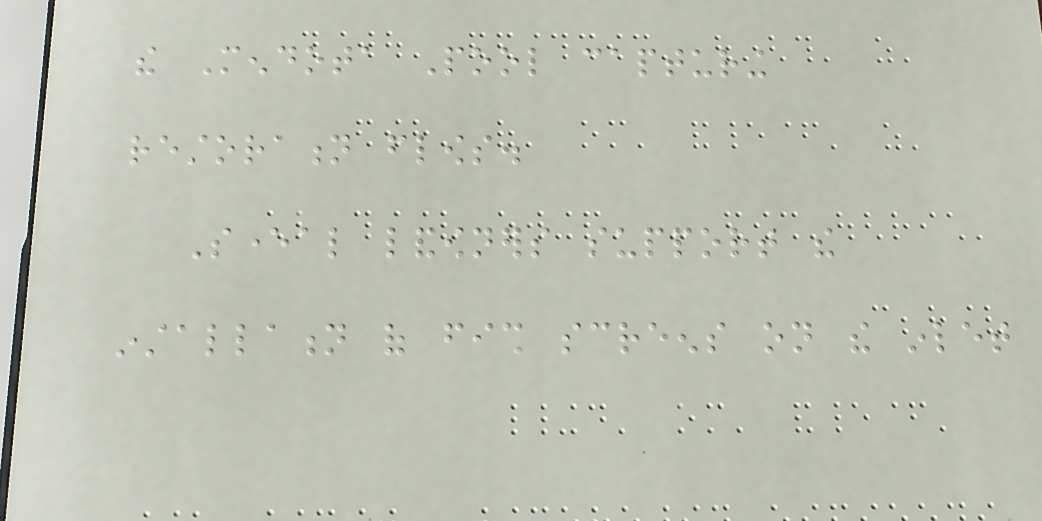the Mendota Pool capturing
restoration flows.
Several landowners support the
installation of fish screens on the inlet
